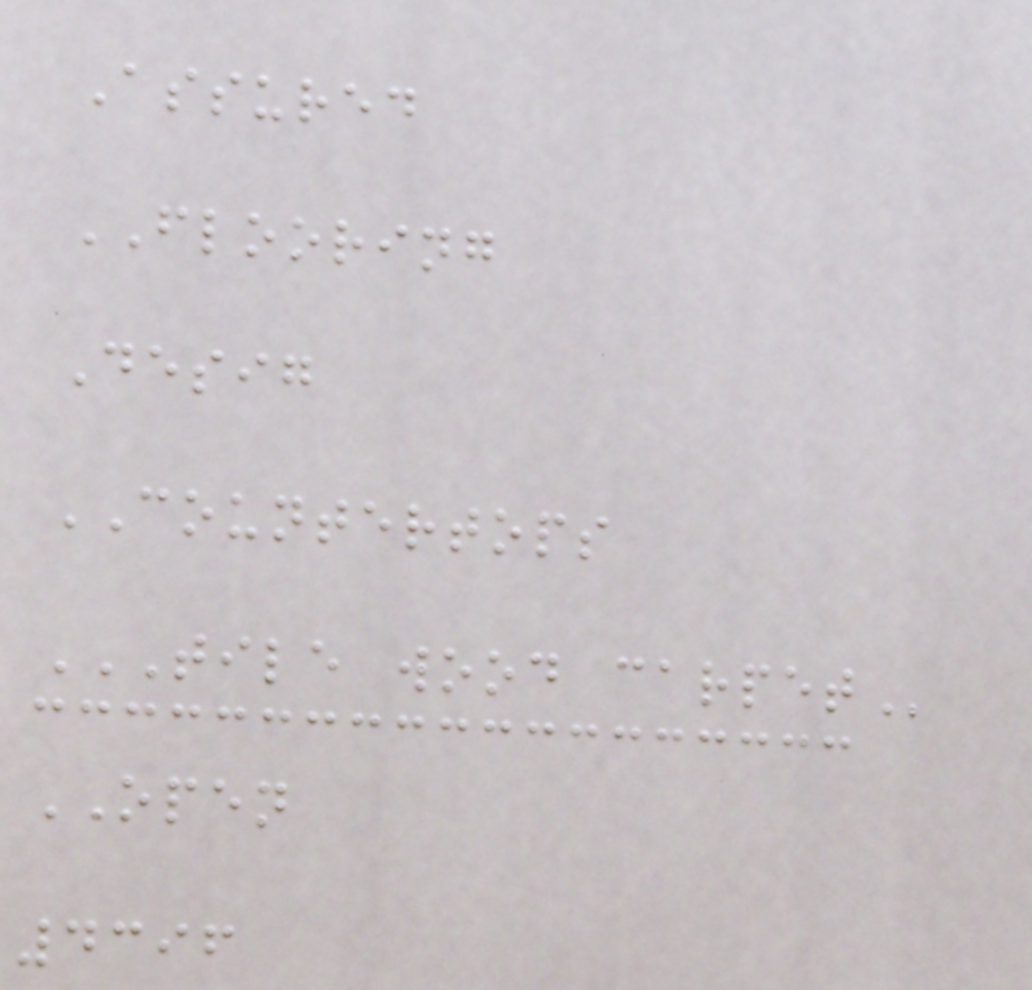Assured
FLOORING
Desig
COUNTERTOPS
TILE WOOD CARPET
OPEN
4396
